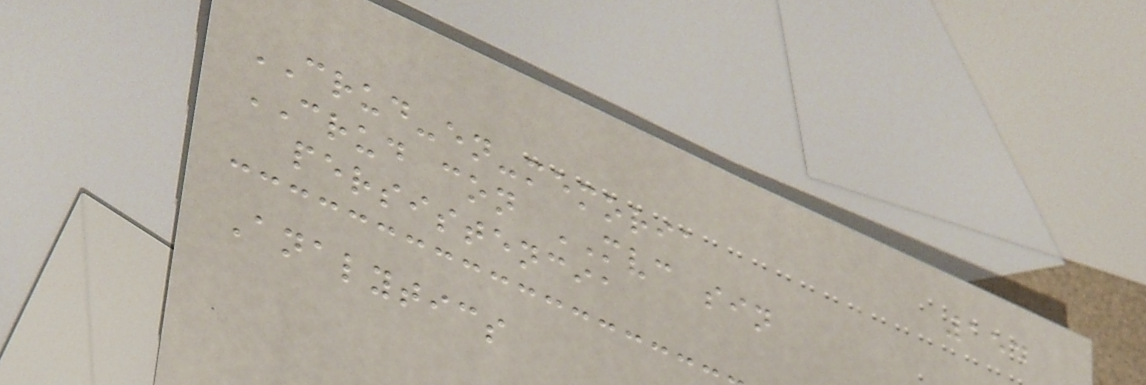154
CRUD-en-memoria
CRUD con MVC sin
persistencia
Analytics
